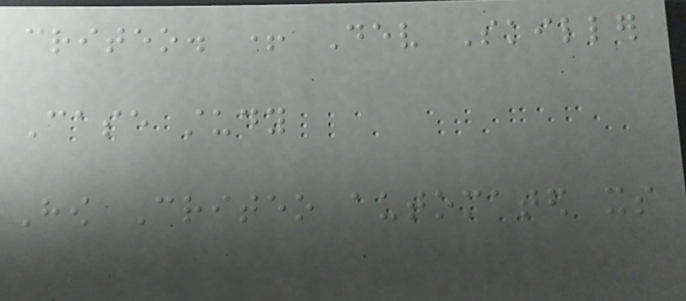criteo. + Dev Skiller
Case study
How Criteo automated its
